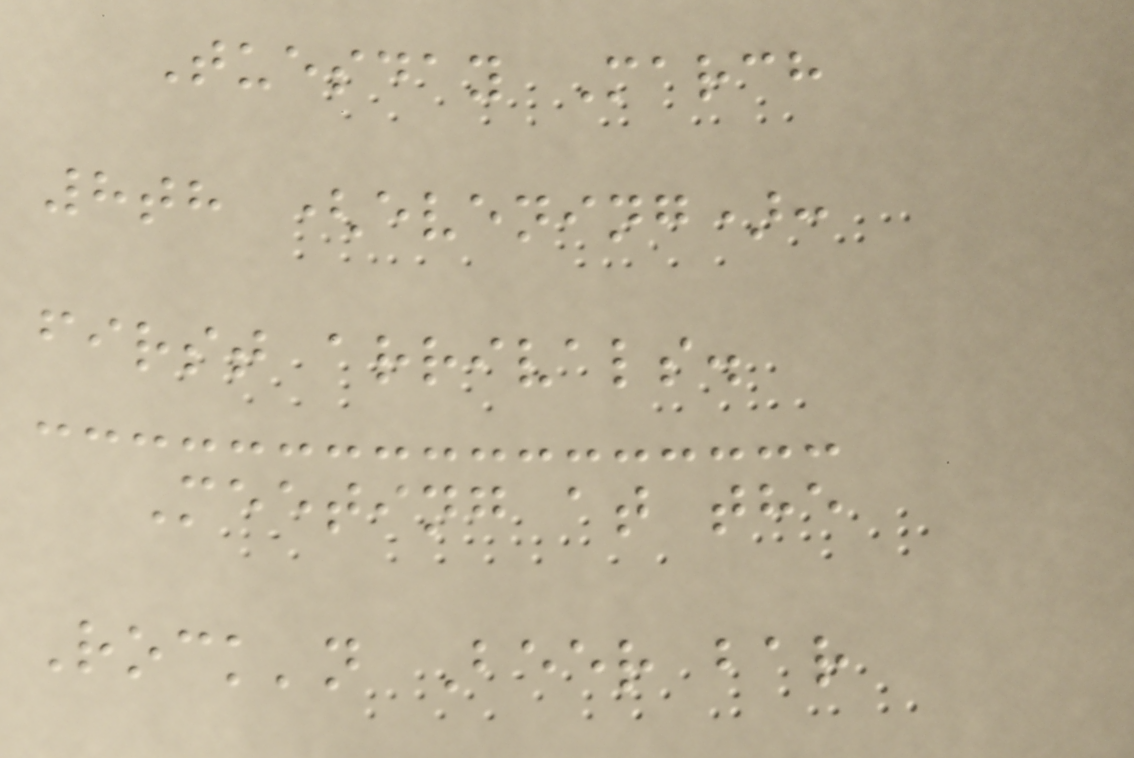Tuesday March
8th (evening):
first arrivals.
Meeting at the
Rock'n Beer bar
